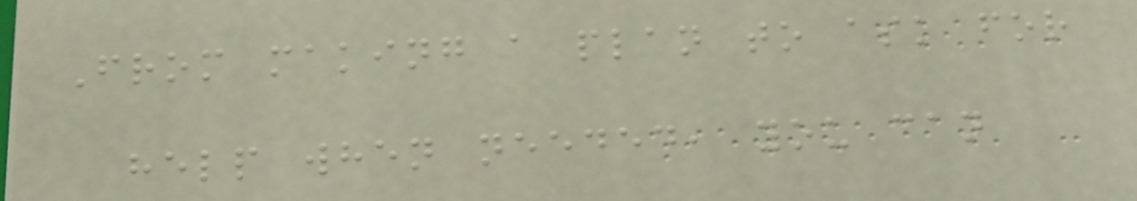From making a plan to ask for
help when needed, you can
